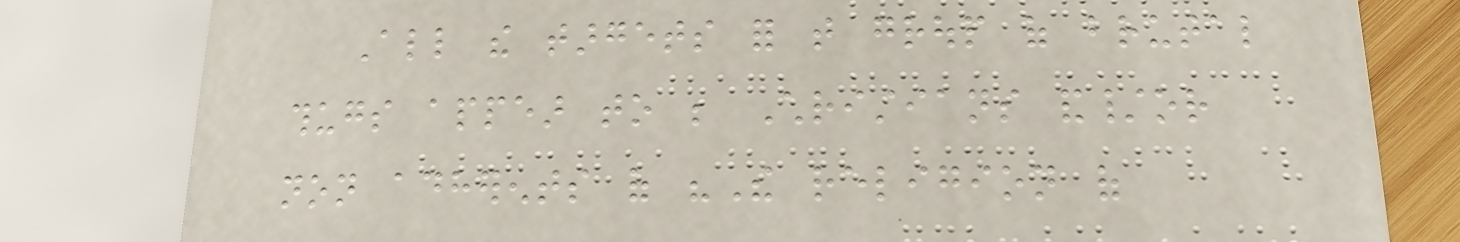All the targets for that group of brutal
thugs appear to be Christians and/or
non adherents of "The religion of
